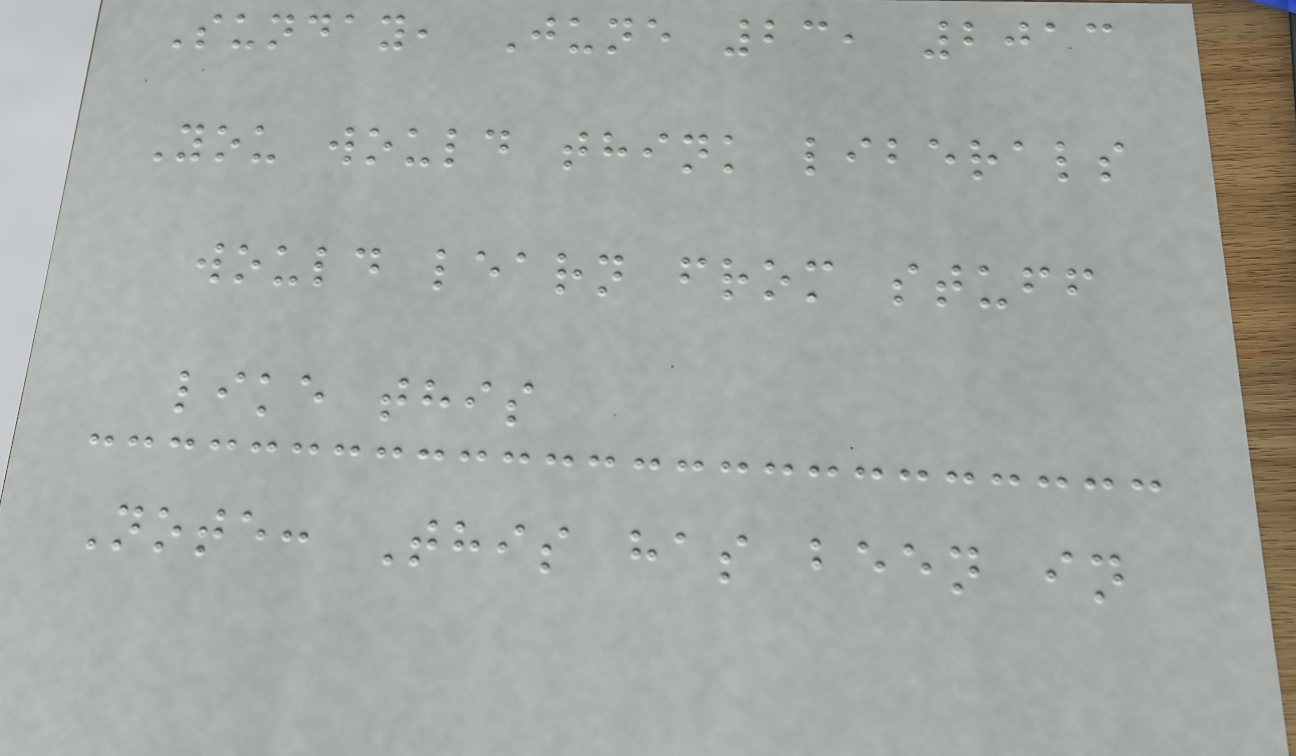Sunday, June 23, 2013
You would think liberals
would learn from stuff
like this
Note: This has been in
